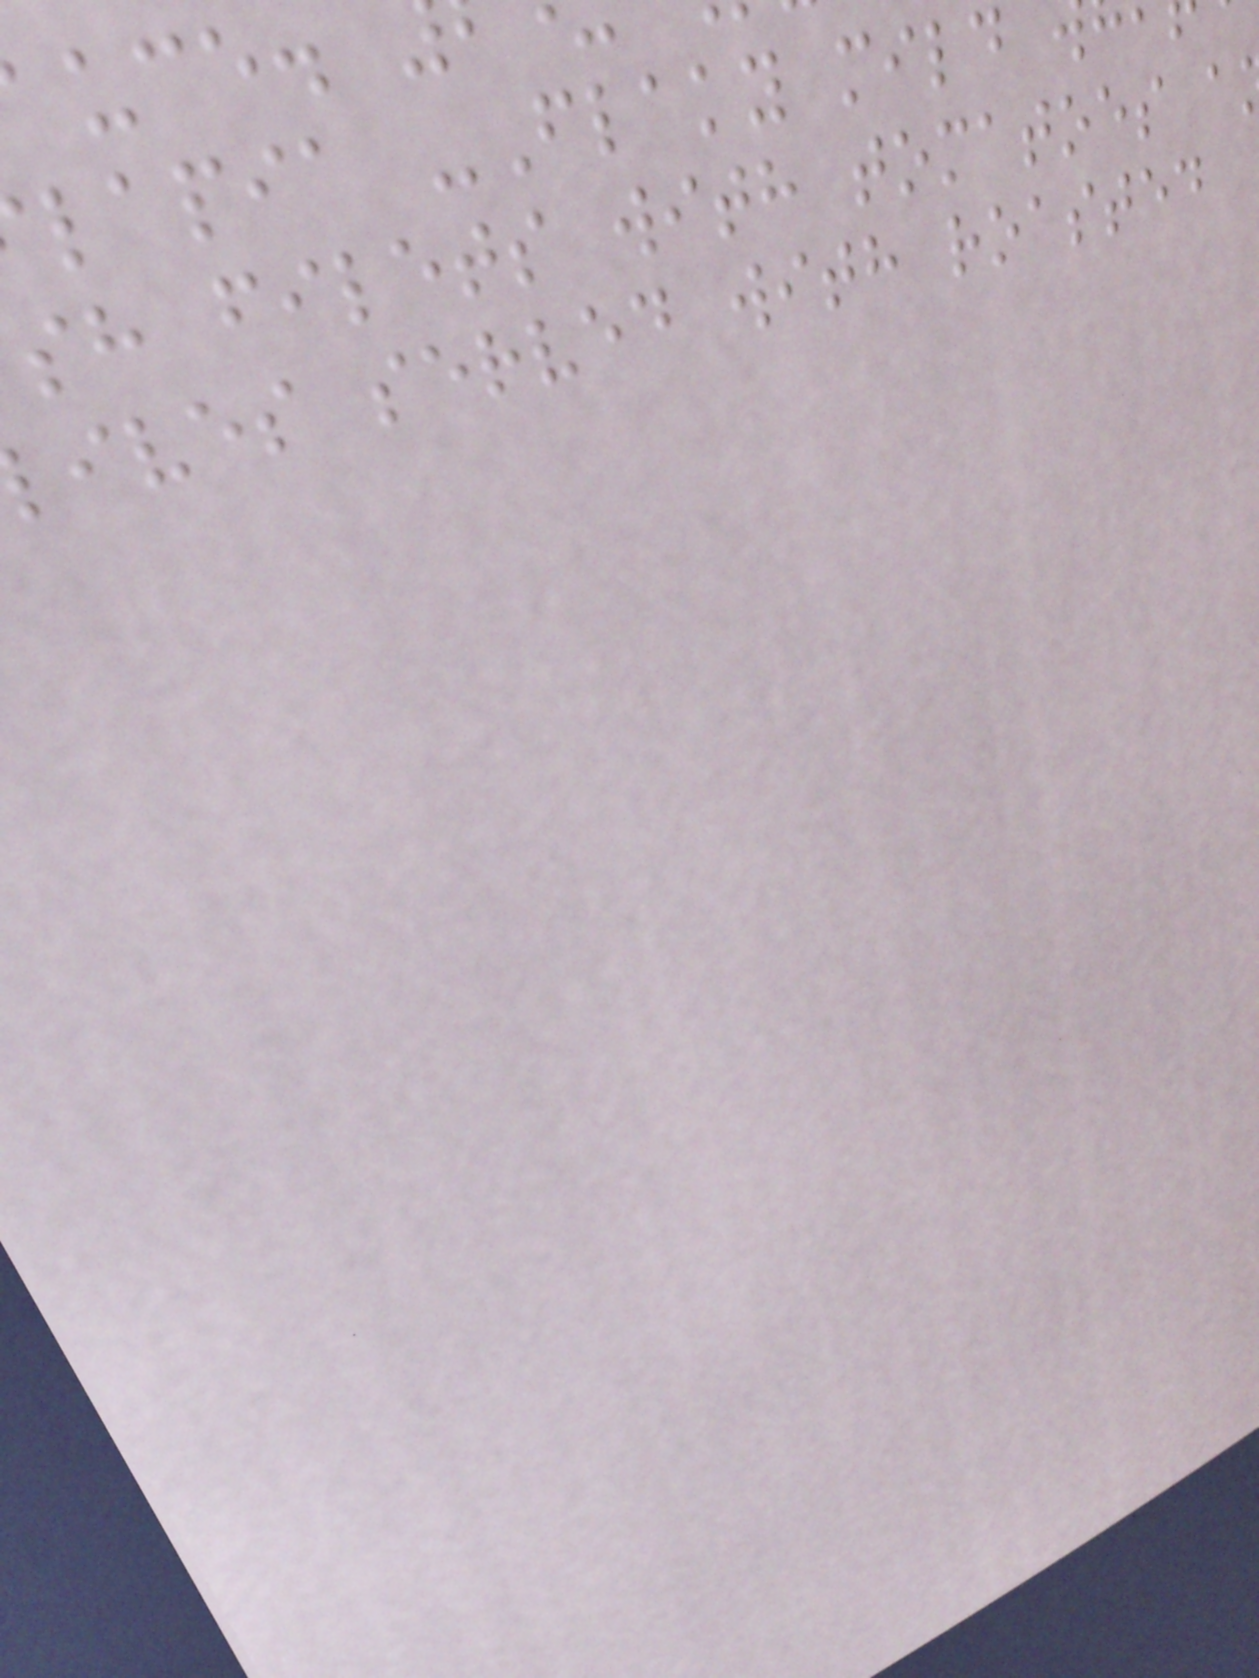lapia -Flaky mild
sh filets with tomatoes a
ives served with roasted
